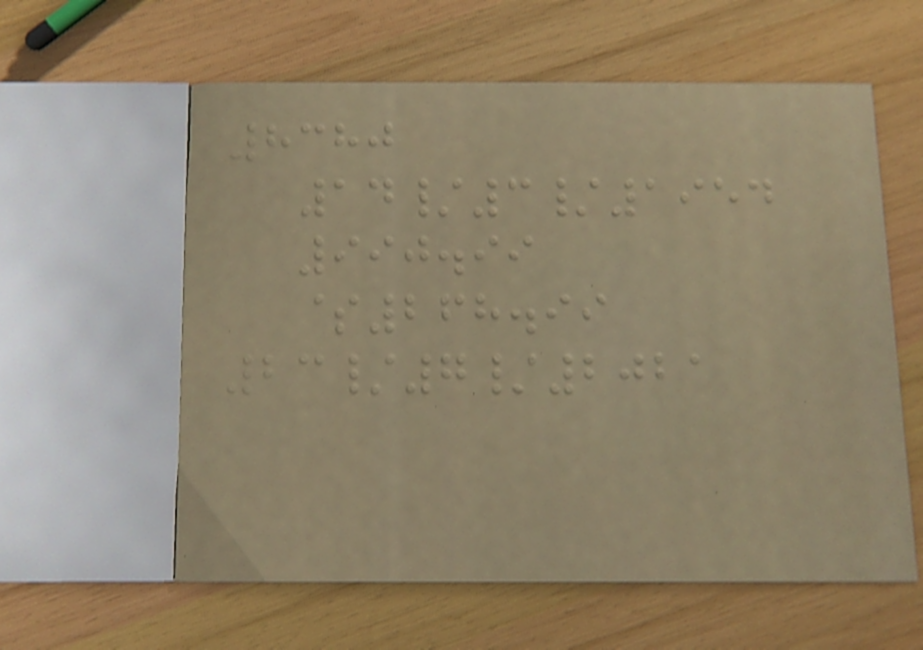8380
14/3/1954
990.99
$268.99
23/7/2021
